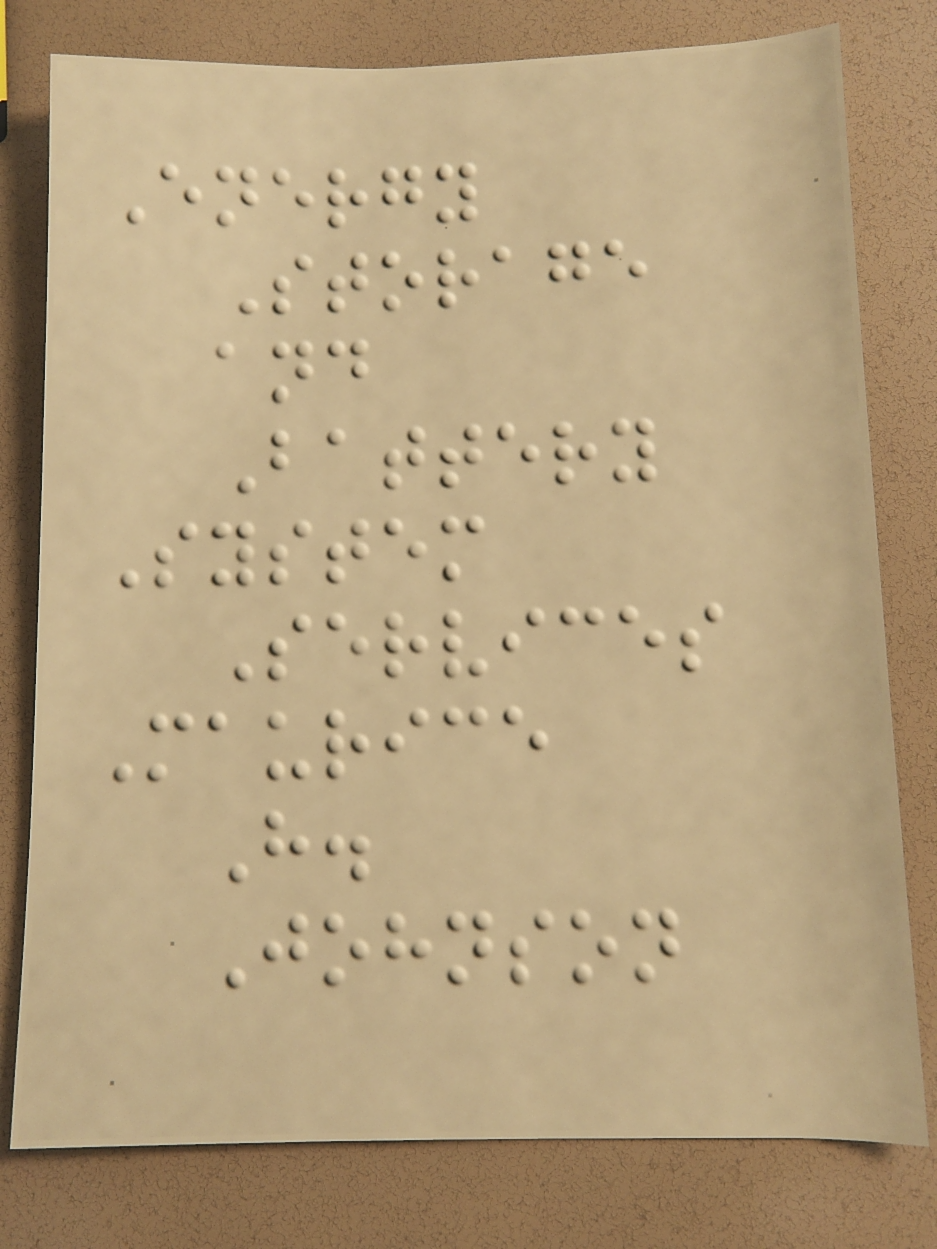Energy
Storage
and
Battery
System
Services
Maurice
H.
Johnson
